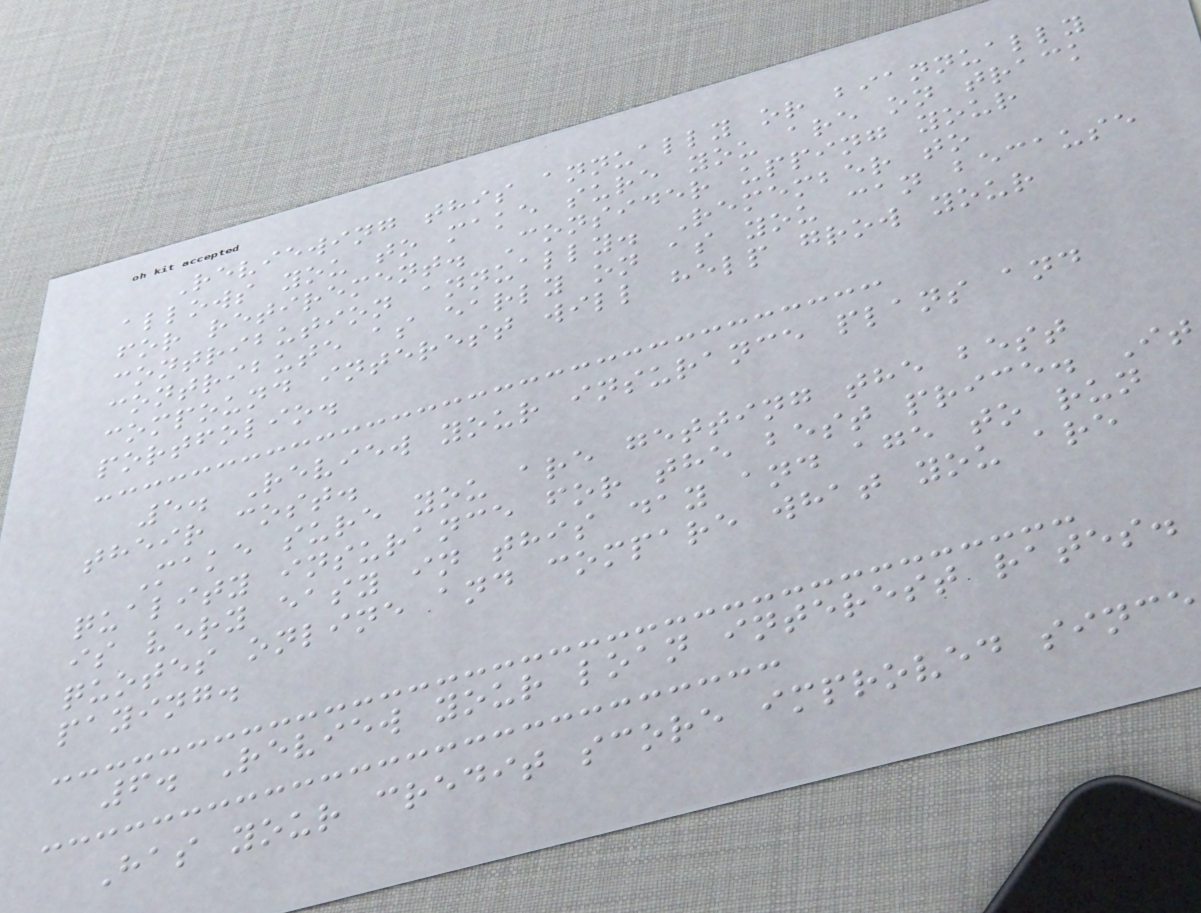Reviewing this annually or biannually
allows you to make sure you are on track
for retirement. Consider upping your
contribution annually. Remember to
contribute as early on as you can because
compound interest will help grow your
portfolio.
5. Review your insurance plans and
their cost.
Make sure you are getting the best
quality insurance for the best price. It
is very easy in this day and age to run
quotes online and compare what you are
paying.
6. Review your loan interest rates.
Has your credit score improved since
